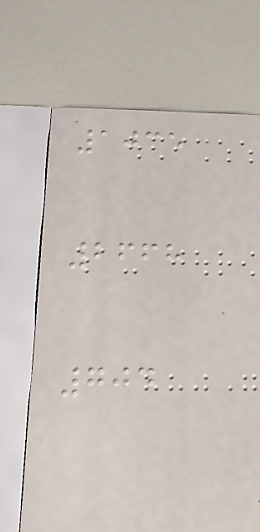1035
2668
704
